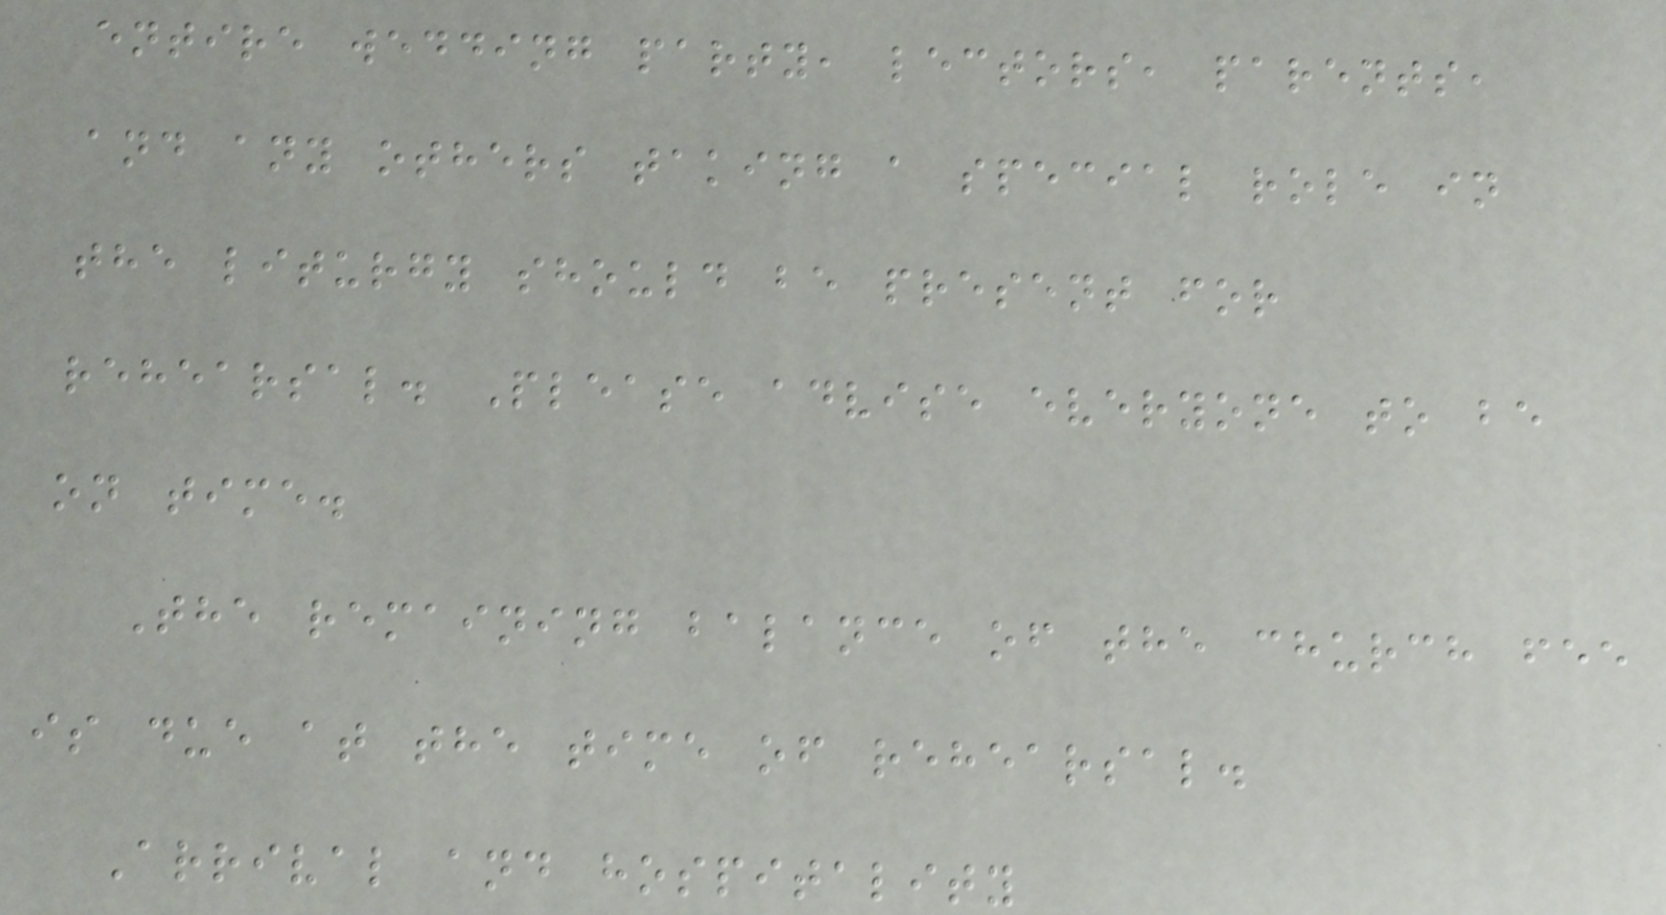entire wedding party, lectors, parents,
and any others taking a special role in
the liturgy should be present for
rehearsal. Please advise everyone to be
on time.
The remaining balance of the church fee
is due at the time of rehearsal.
Arrival and hospitality
